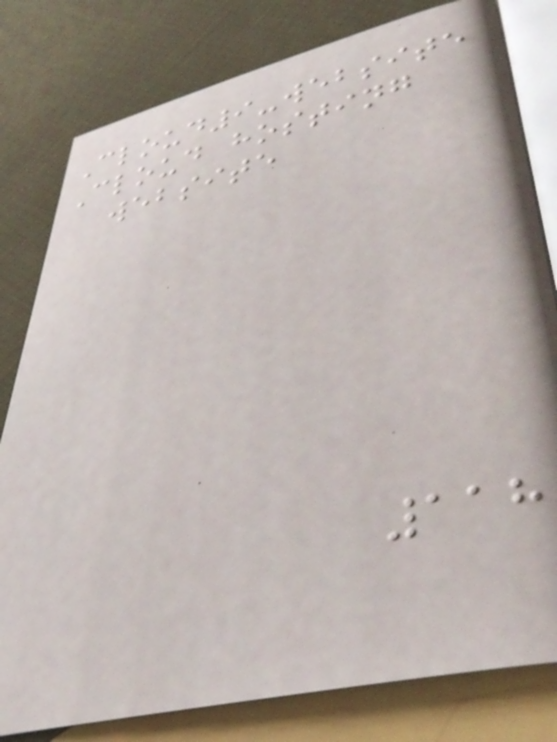Cloud9-website
Cloud hosting
website
118
